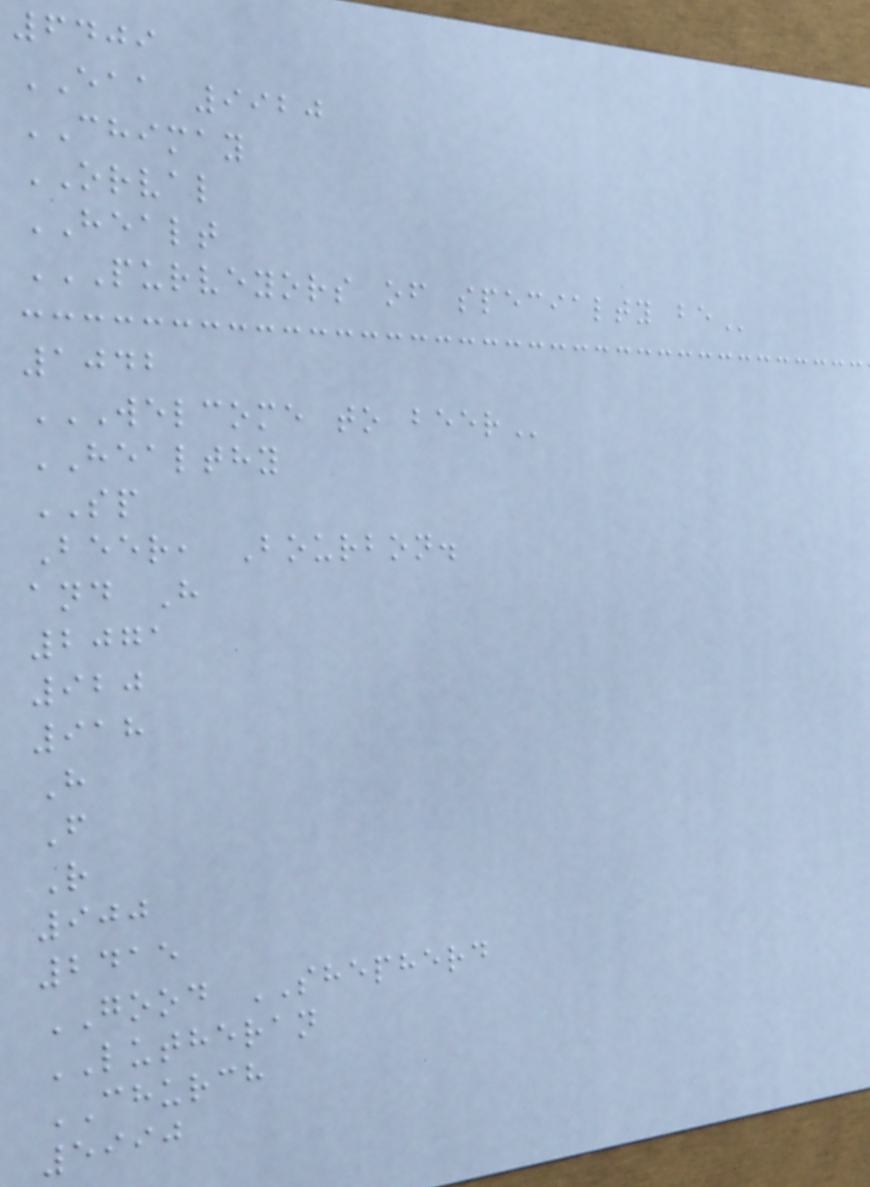6409
EAA 9920
CHIMAY
ORVAL
HEALT
PURVEYORS OF SPECIALTY BE
1042
WELCOME TO BEER
HEALTHY
SP
Beer, Bourbon.
and H
2071
920
918
H
F
R
900
2415
GOOD SHEPHERD
LUTHERAN
CHURCH
5990
